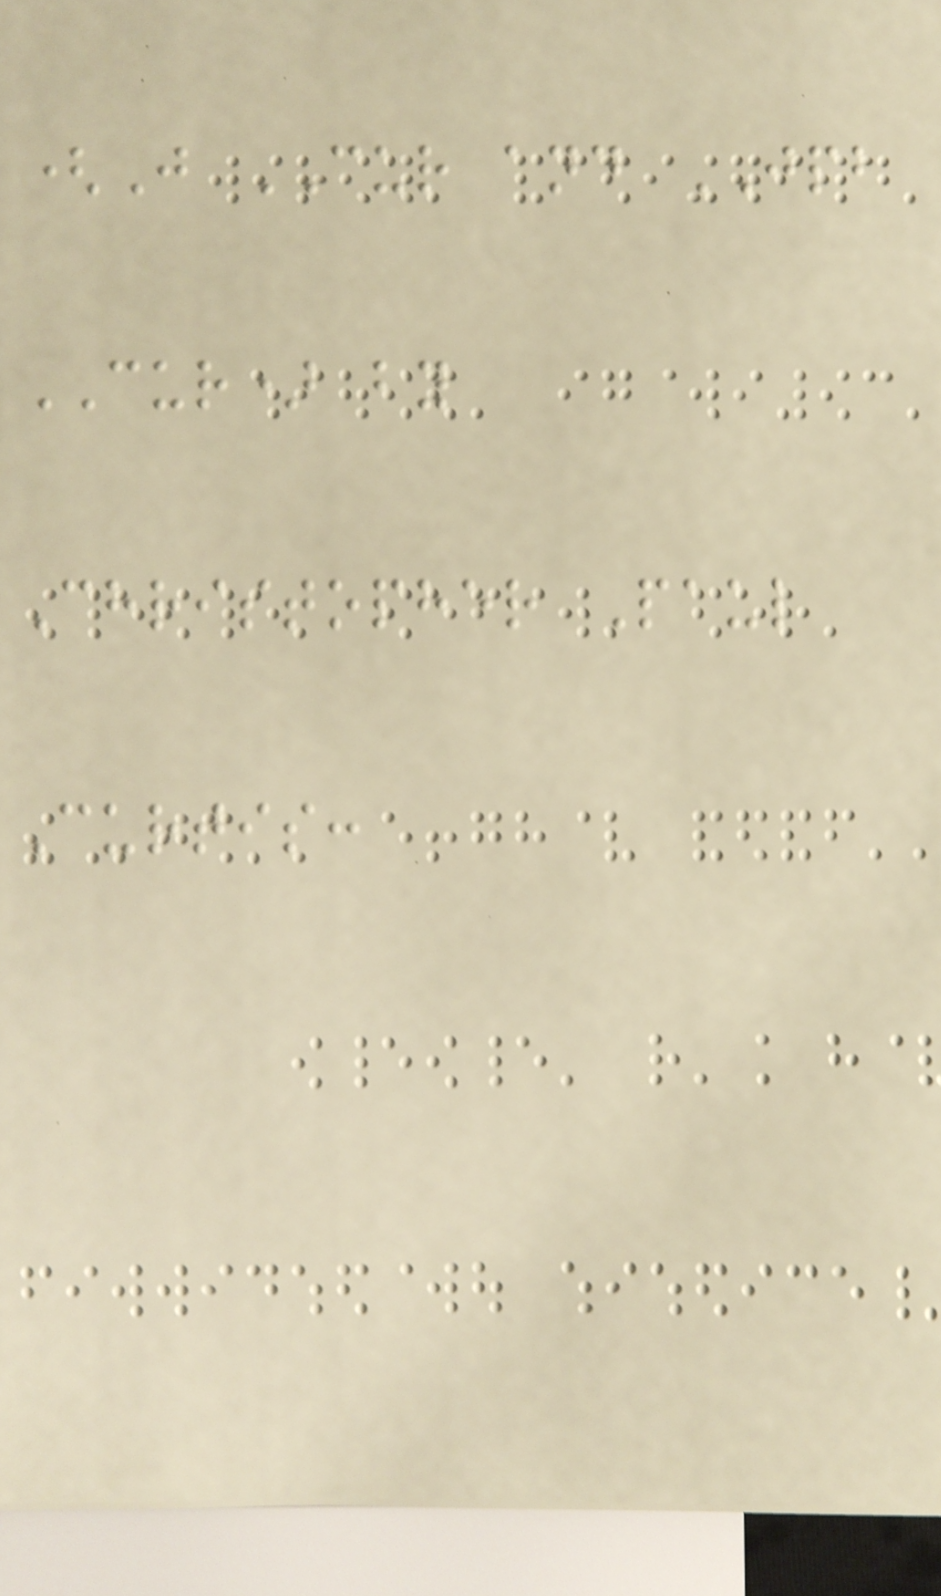(J CUR and JPB
CUR) by
Christopher Paul
Curtis:
